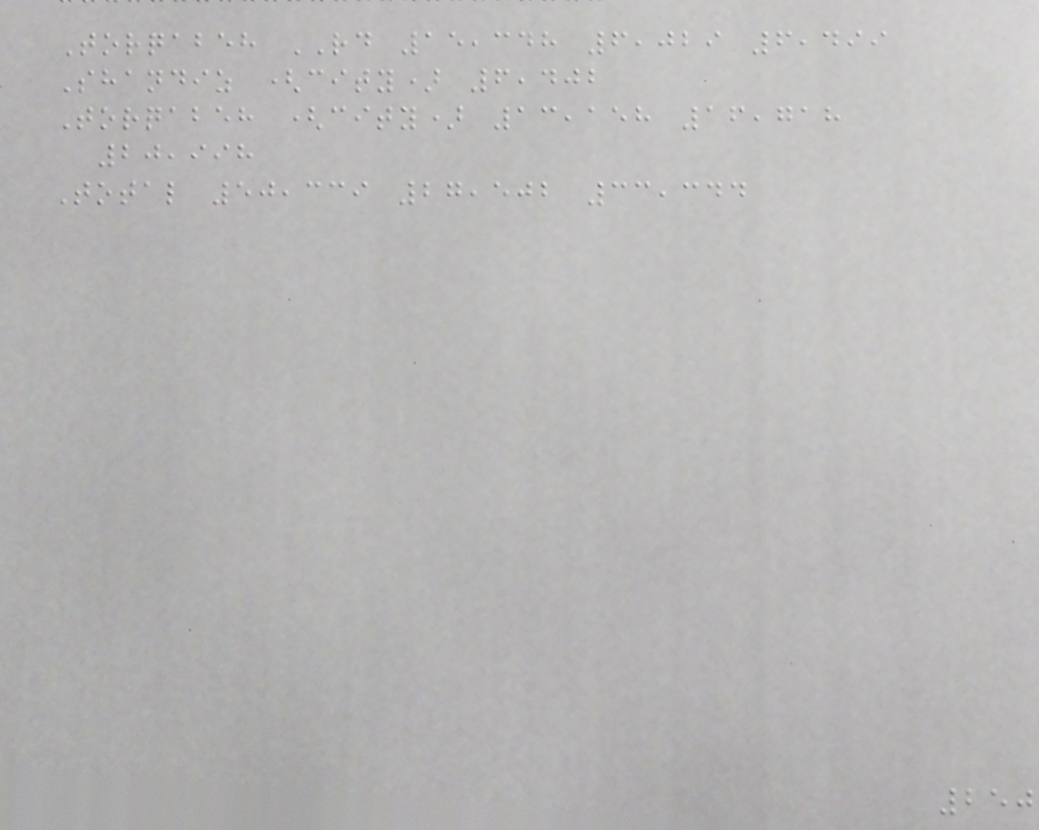Torqabeh RD 15,348 6,029 6,499
Shandiz (city) 6,402
Torqabeh (city) 13,158 16,718
20,998
Total 50,339 27,502 33,344
250
